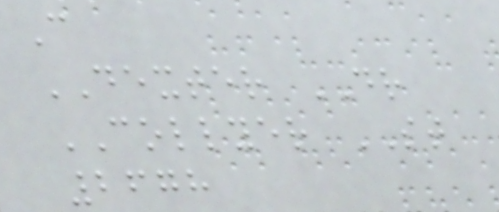C
DEXTER DR
COLLYER ST
2678
